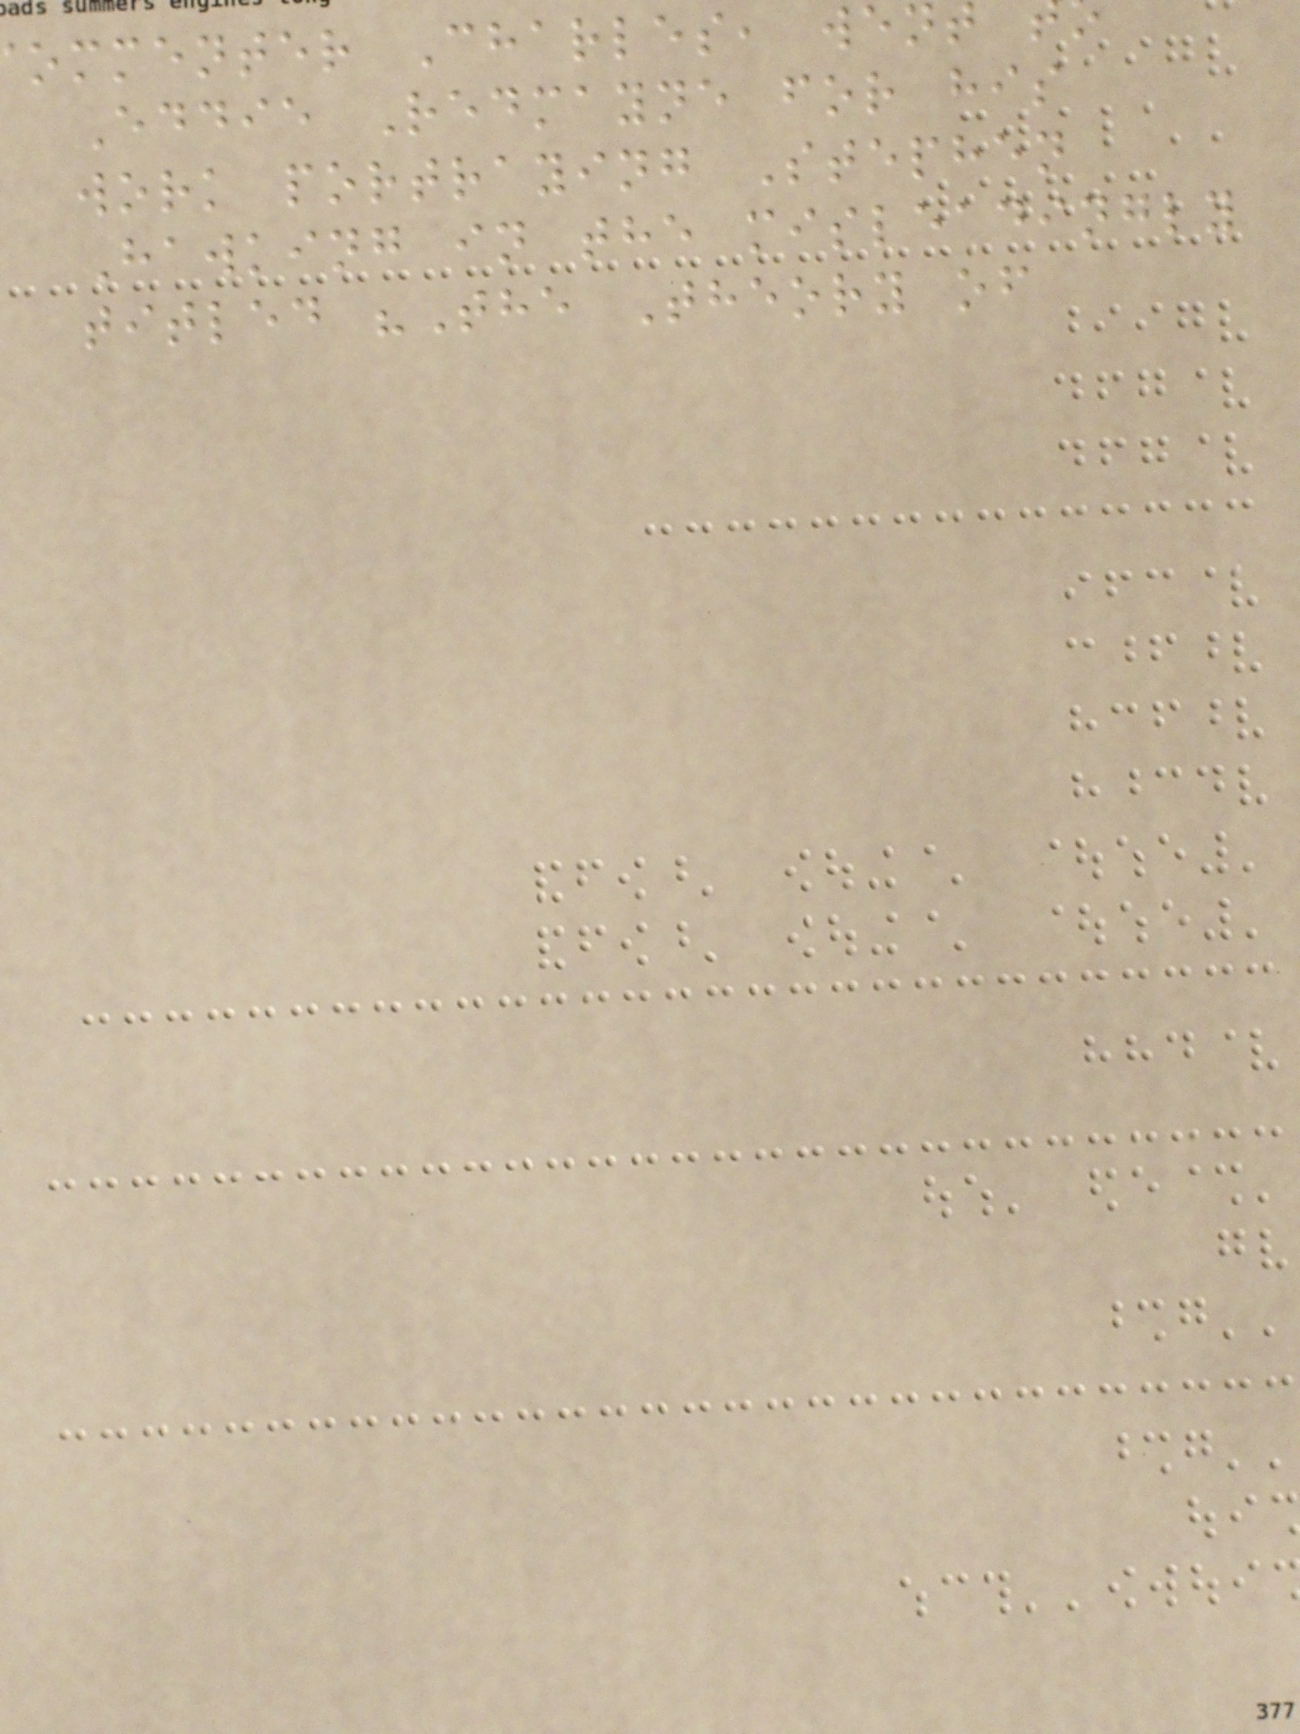ommenter Charles, wen
Eddie Redmayne for his
work portraying Stephen
Hawking in the misleadingly
titled "The Theory of
